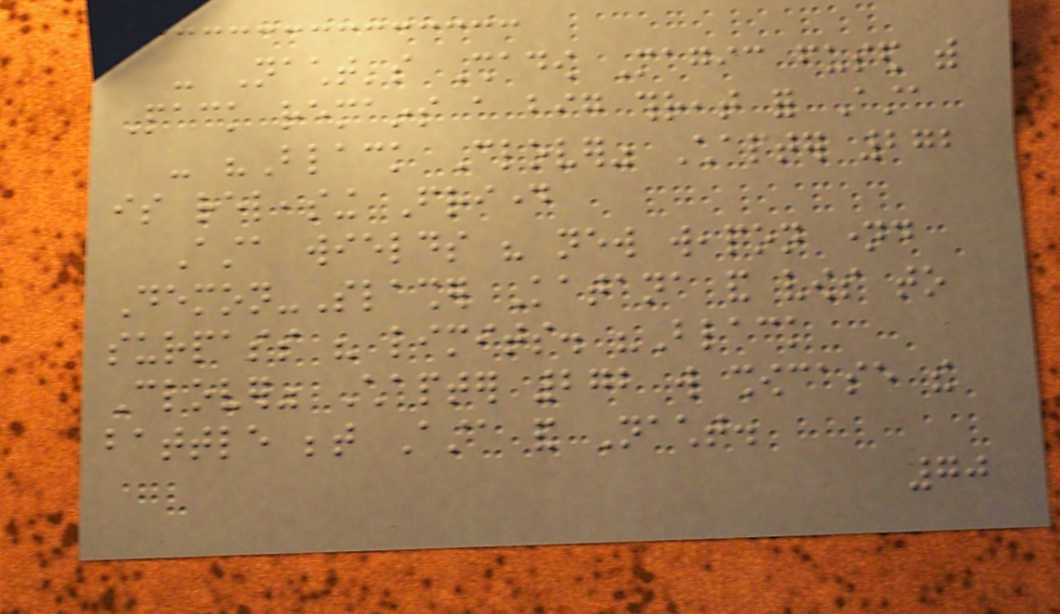- Nacht's Shadow Magic fused with
Pack remains a big threat for Asta
- "Black Clover" Chapter 272
is releasing Friday
Asta wields his new weapon named
Demon-Slasher Katana and vows to
surpass his limits. "Black
Clover" Chapter 272 will showcase the
battle between Asta and Nacht.
70
